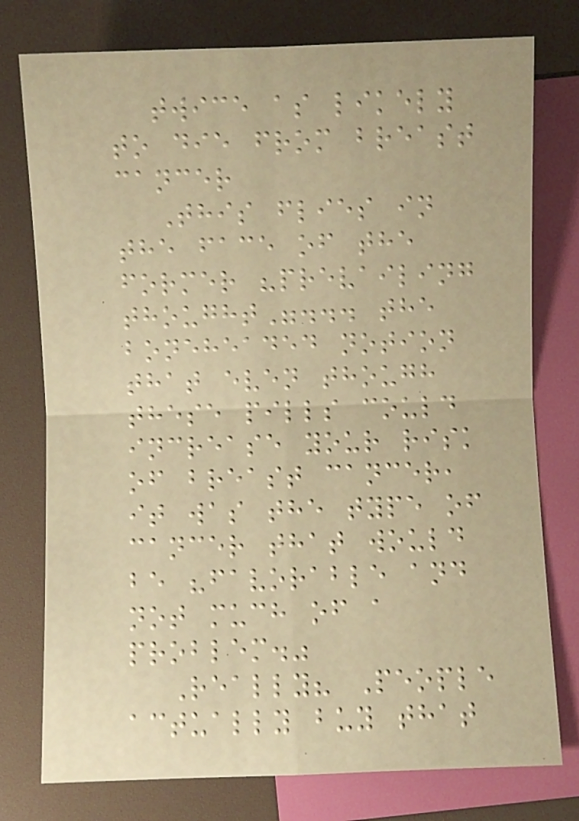twice as likely
to die from breast
cancer
This flies in
the face of the
former "prevailing
thought"... the
boneheaded notion
that even though
these pills could
increase your risk
of breast cancer,
it was the type of
cancer that would
be "favorable and
not much of a
problem."
Really? People
actually buy that
